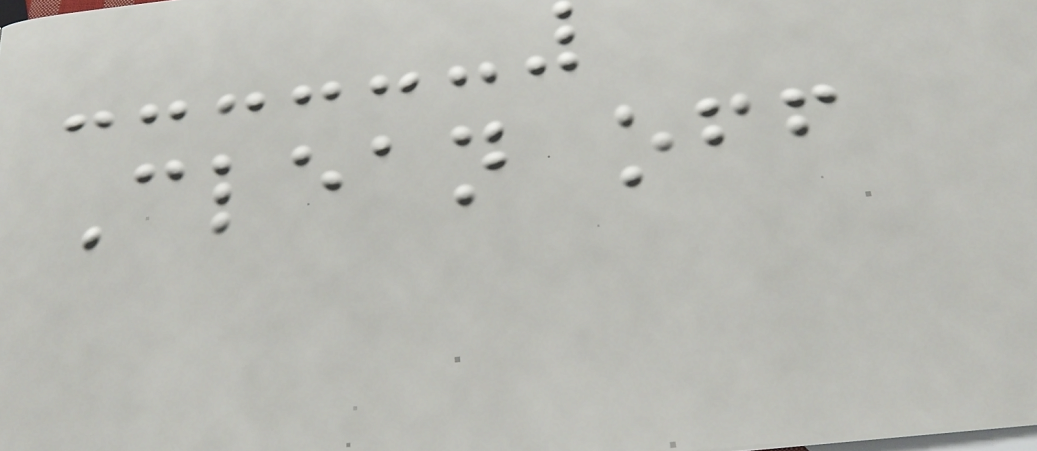Clean off
